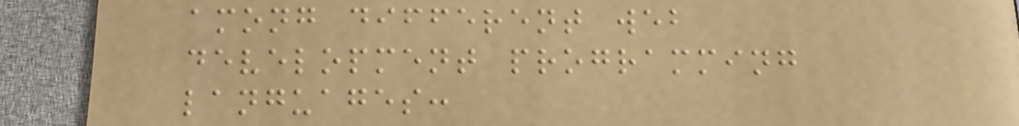among different web
development programming
languages:
